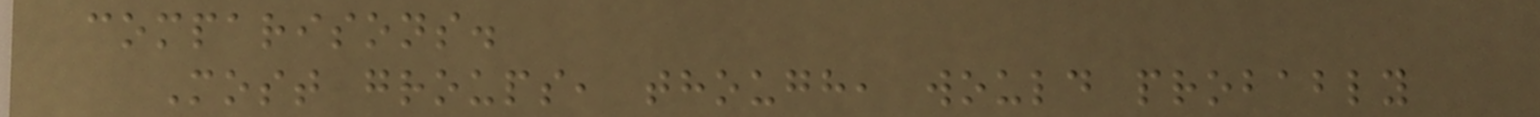comparisons.
Most groups, though, would probably
